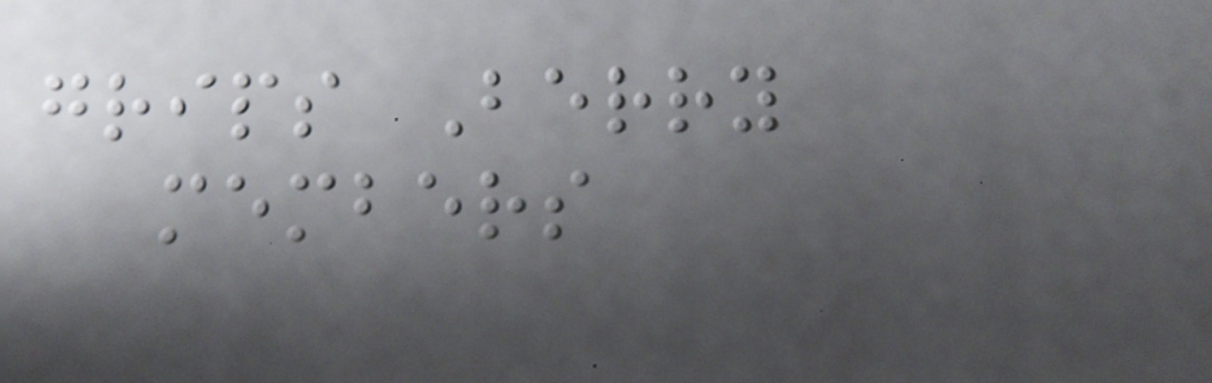grips Berry
members
